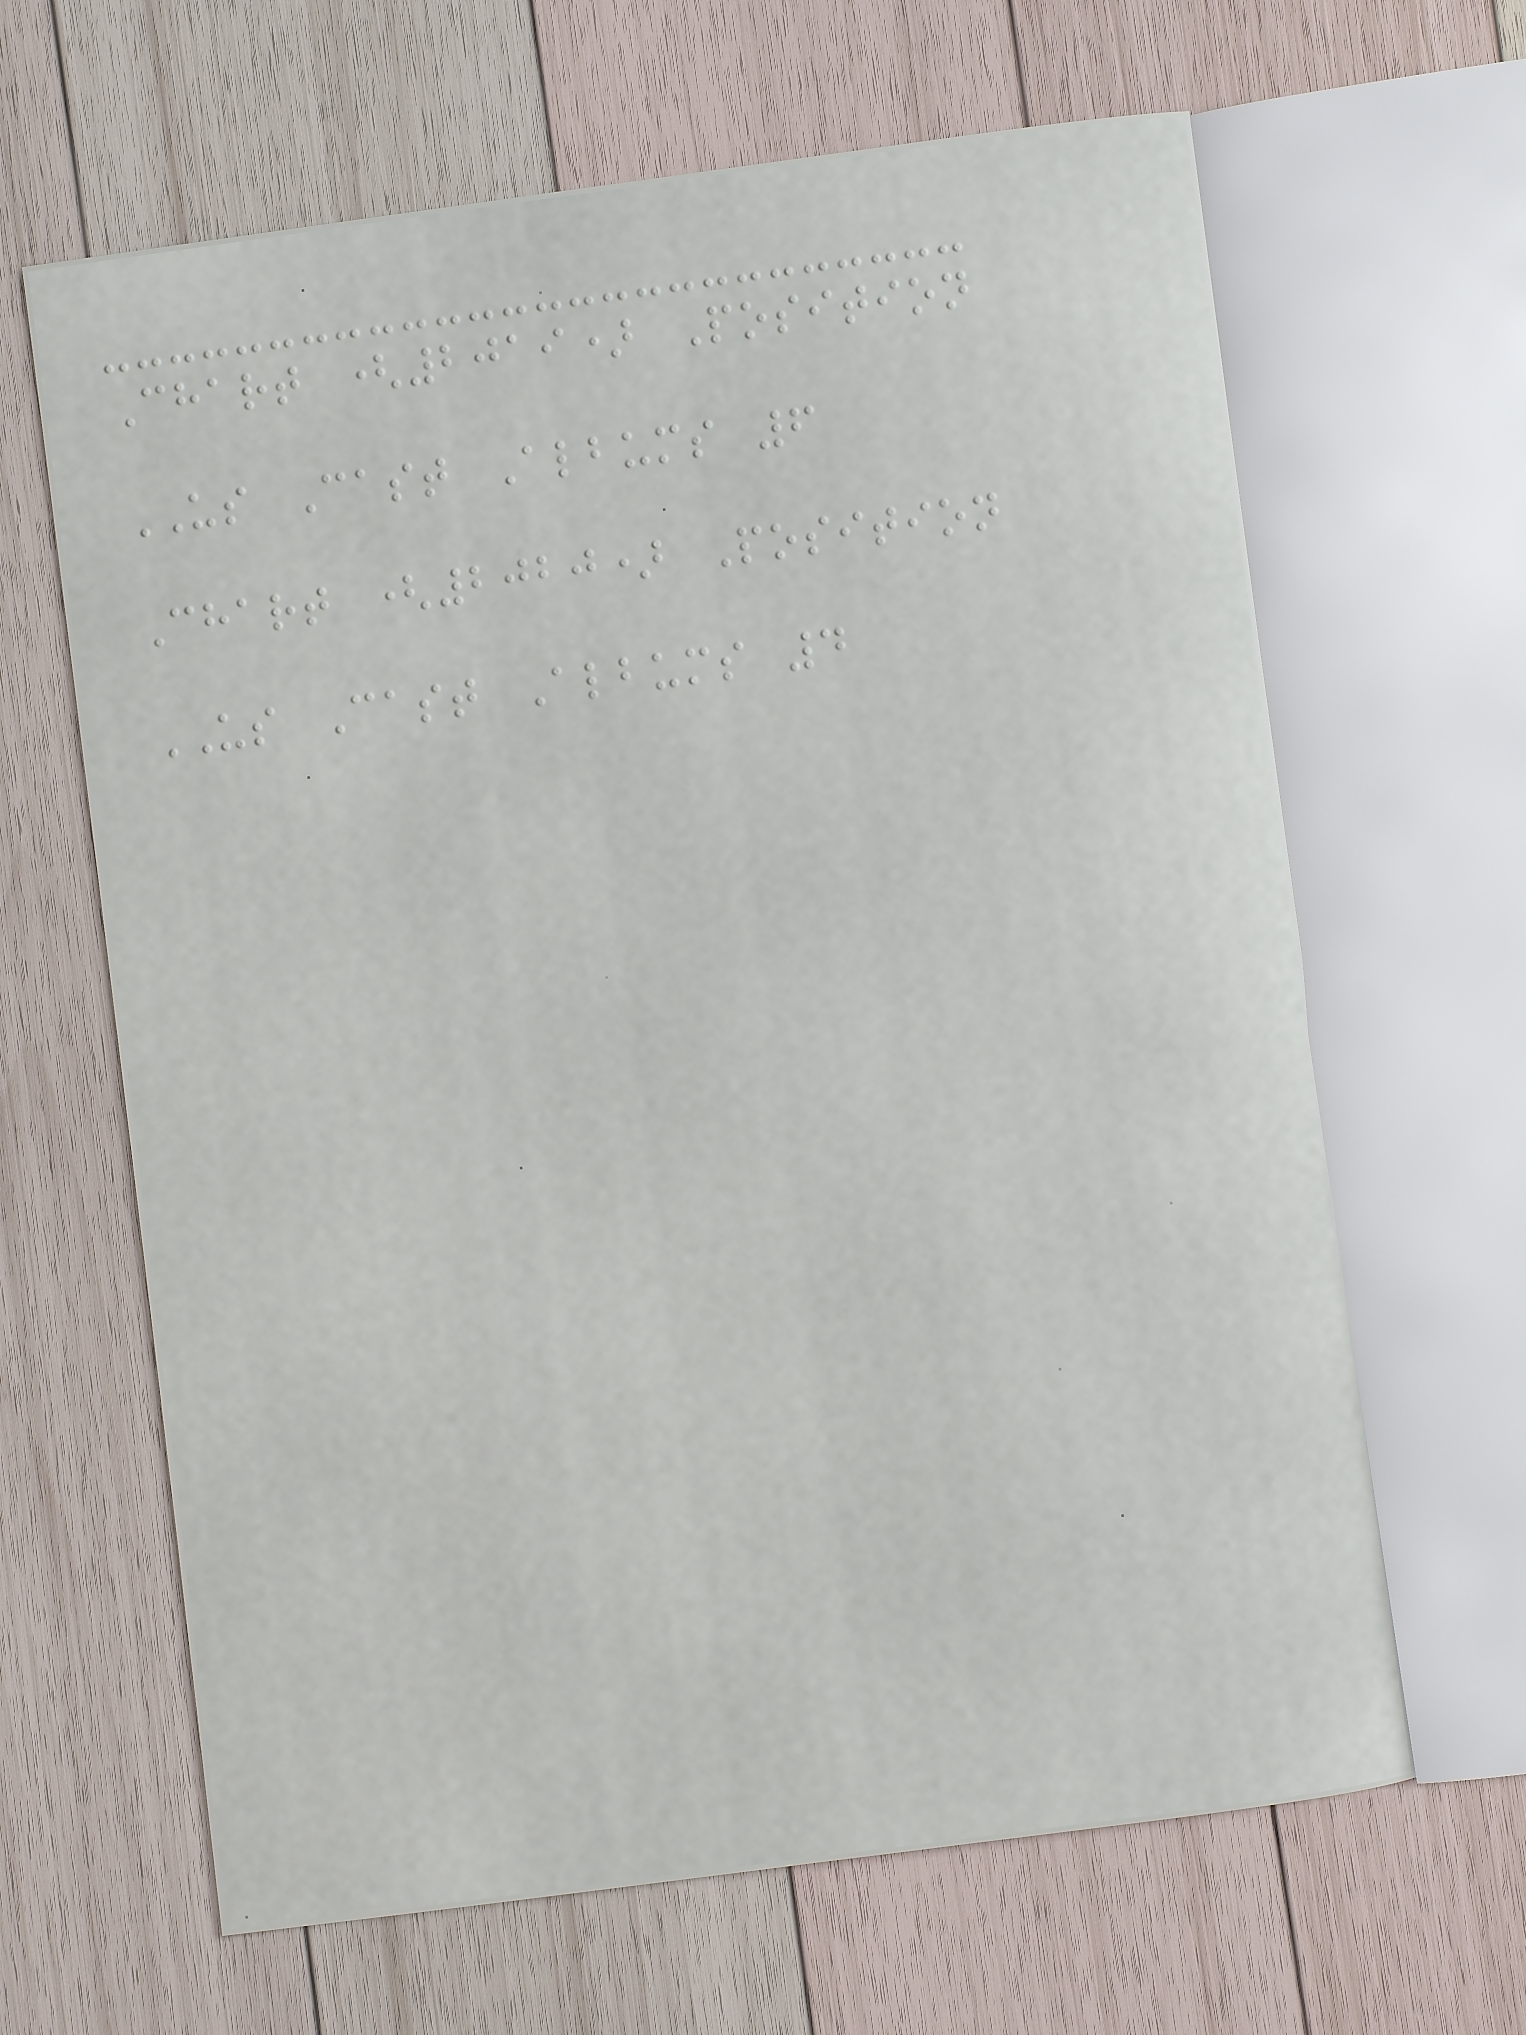Chart (2019) Position
US Cast Albums 6
Chart (2020) Position
US Cast Albums 4
